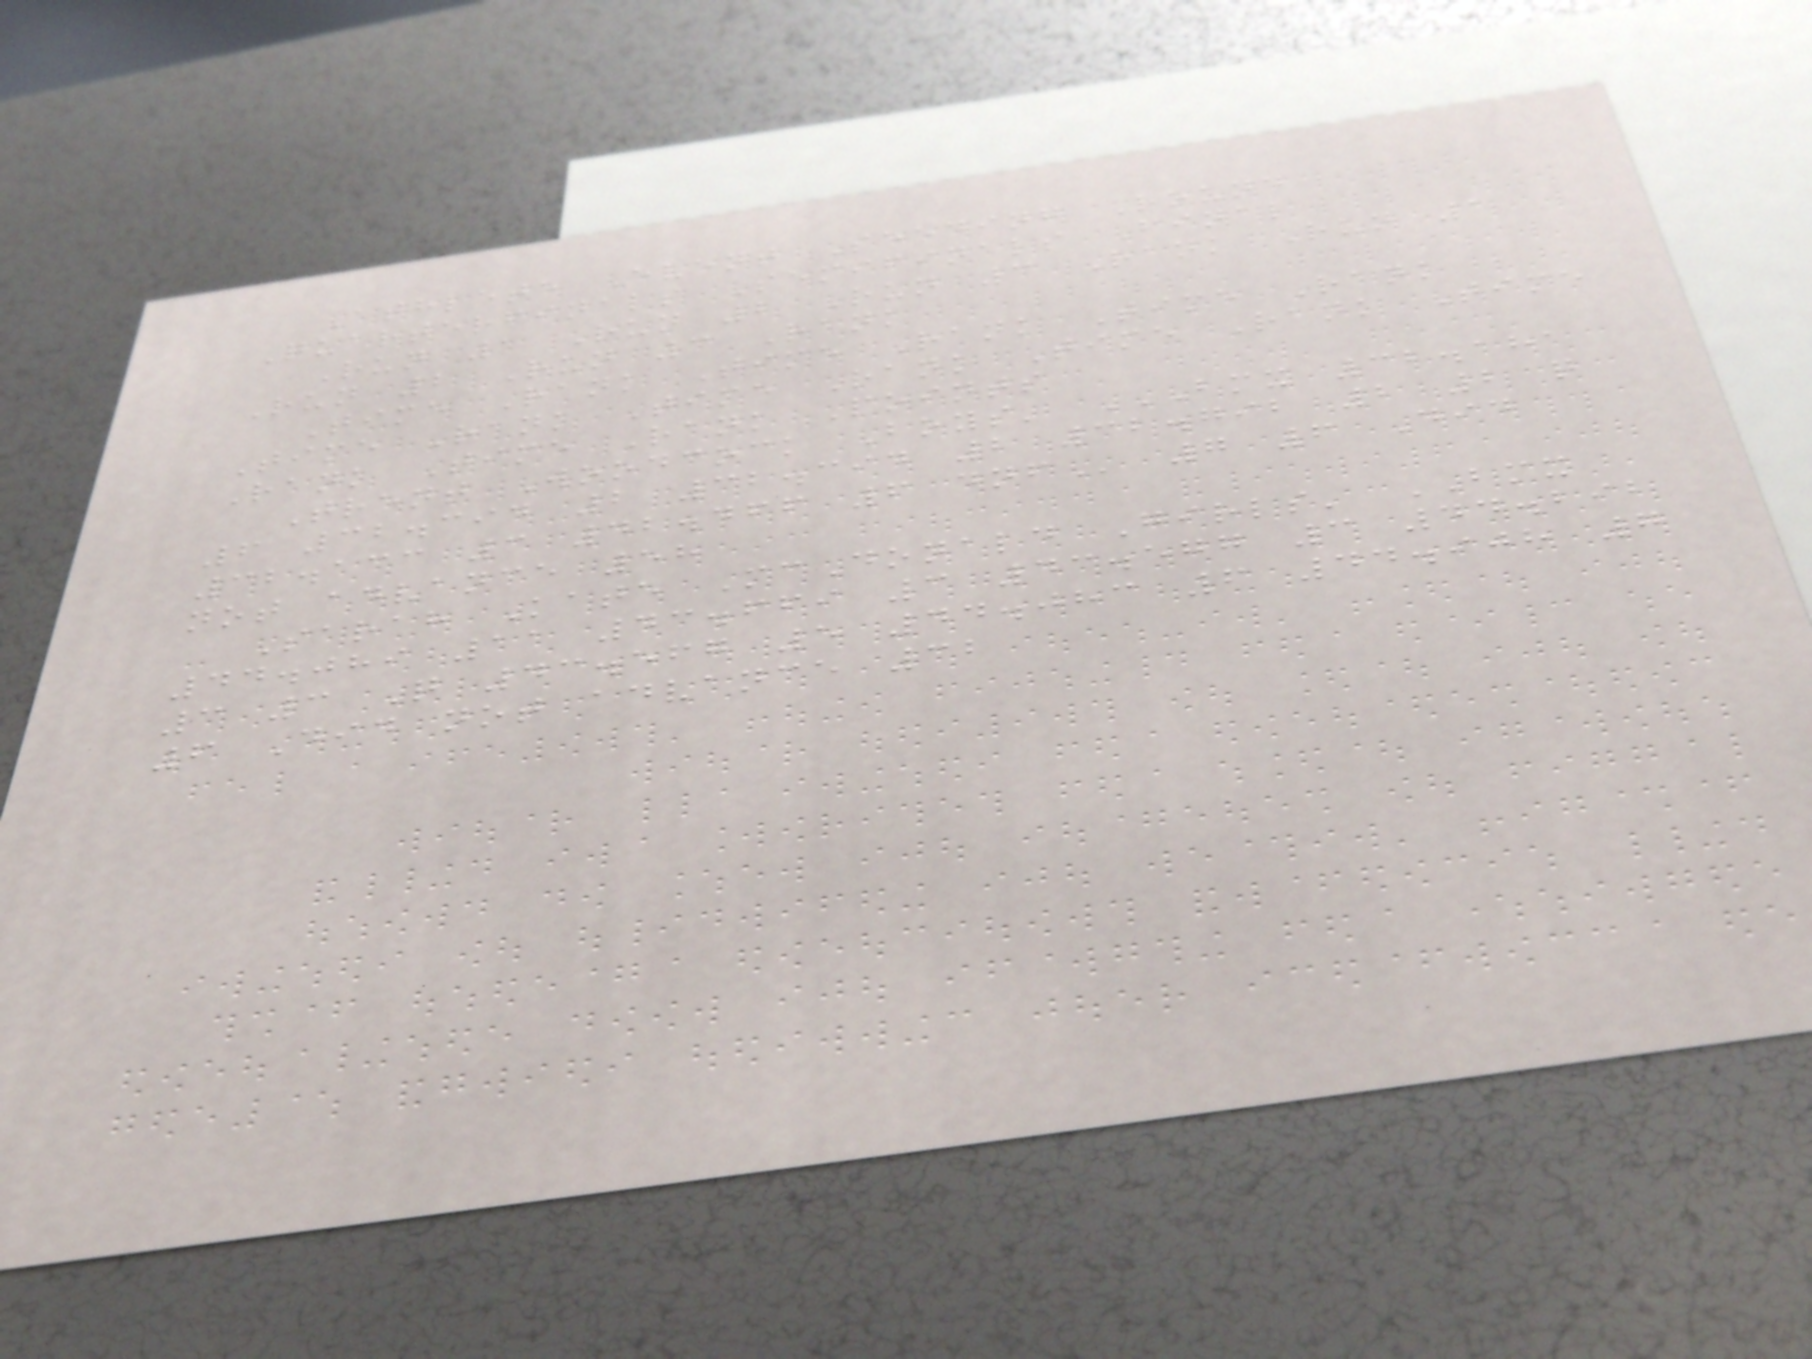Athlete Event Seeding Round
Quarterfinals Semifinals Final
Run 1 Run 2 Run 3 Rank Run 1
Run 2 Run 3 Rank
Time Rank Time Rank Time Rank
Time Rank Time Rank Time Rank Time
Rank Time Rank Points
Trent Woodcock Boys' BMX 32.181
6 32.394 2 32.394 2 32.792 2 2 Q
32.133 3 42.466 6 DNF 7 6 Did
not advance 58
Sarah Kate McDonald Girls' BMX
44.089 11 43.669 3 43.577 3 44.292
3 3 Q 43.567 5 44.083 6 44.908 7
6 Did not advance 32
